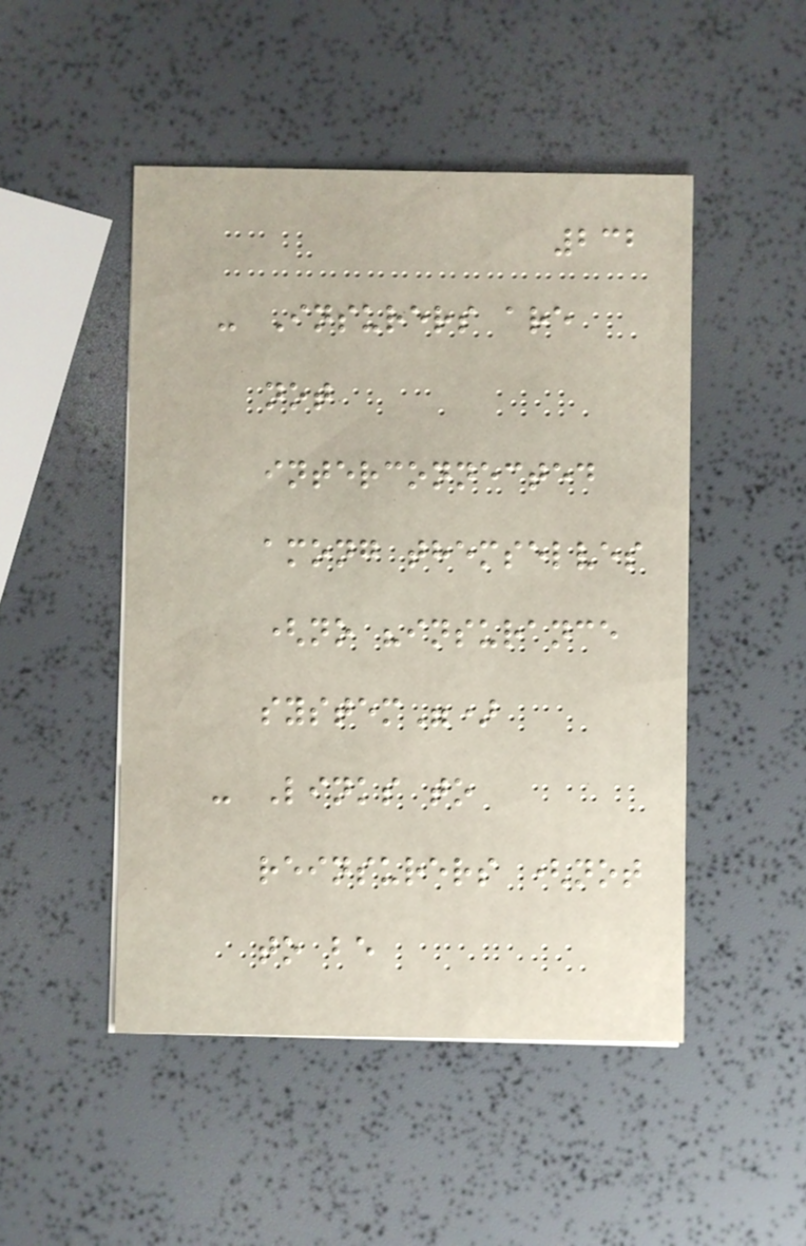232
- Insurers are
not
interconnected
among themselves
(no "insurance
system")
- Links to
reinsurers (not
to be
